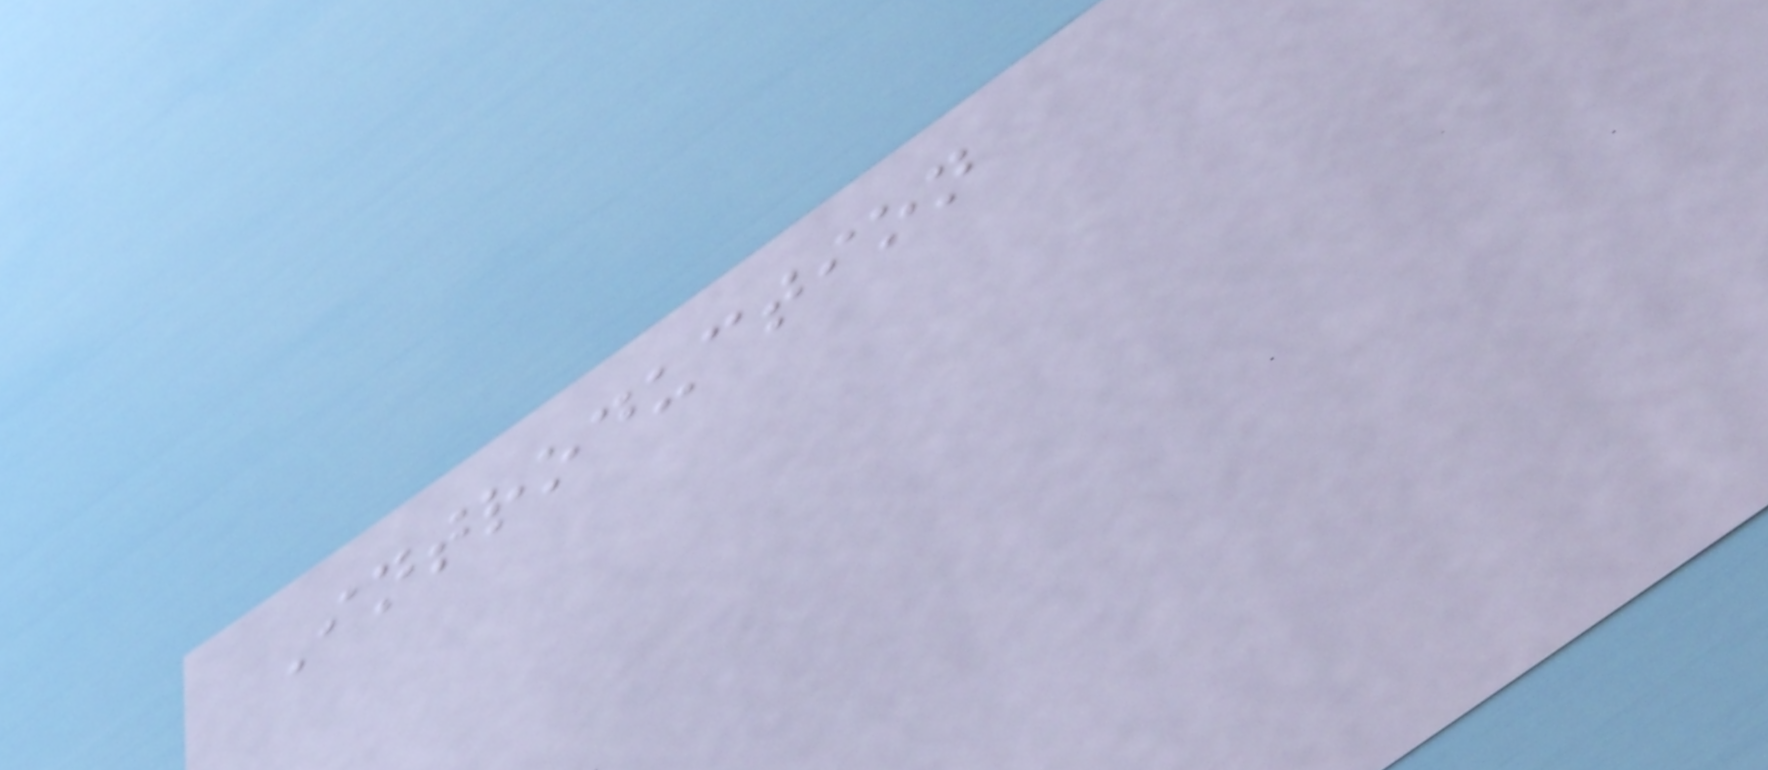Introduction
